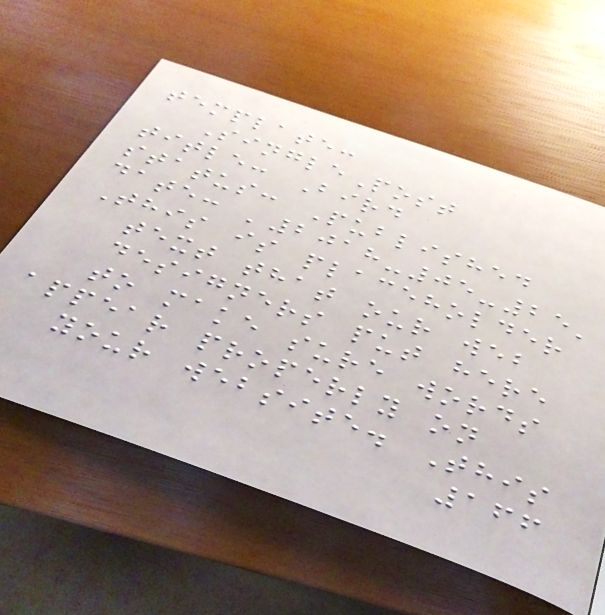template:
SinglePost
title: Bird
status: Published
date: '2018-05-25'
This is placeholder
text that our web
designers put here
to make sure words
appear properly on
your website. This
166
